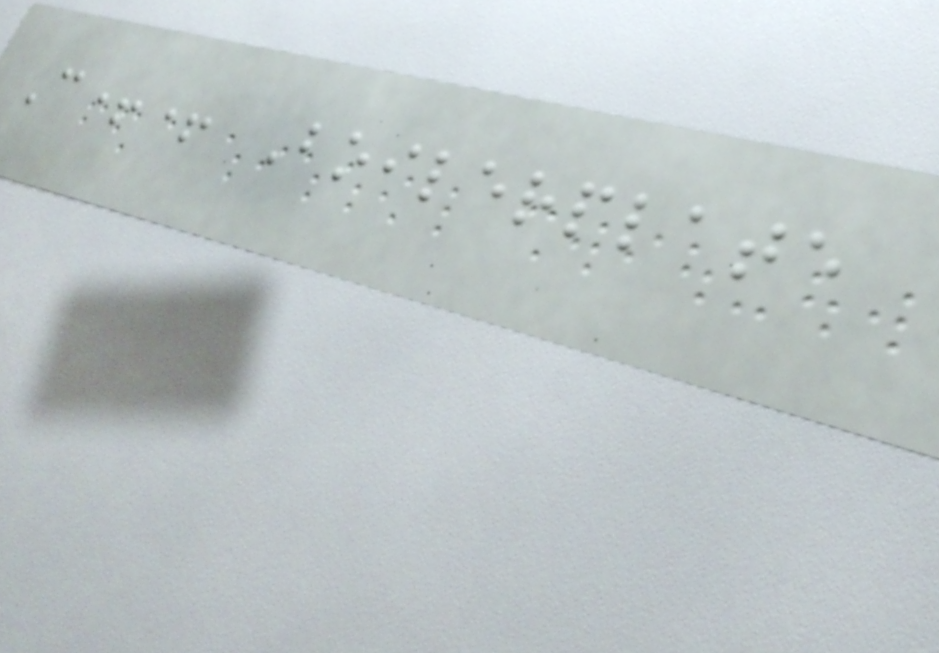C++ Boilerplate
